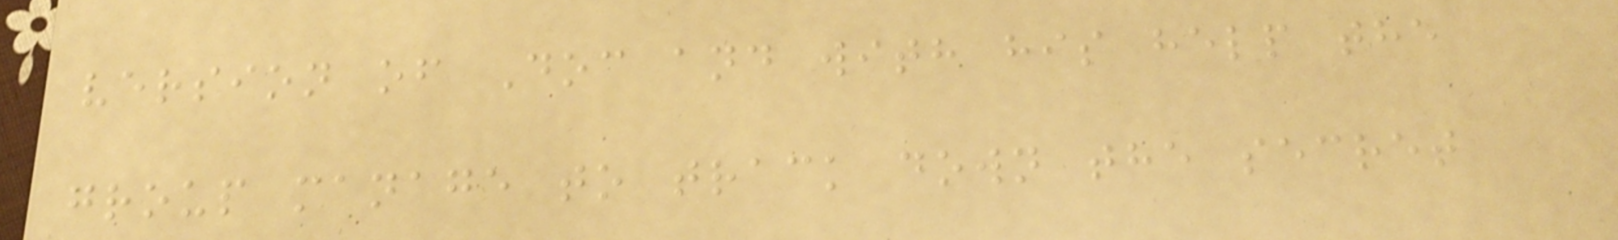version of Doc and with his help the
group manage to track down the secret
